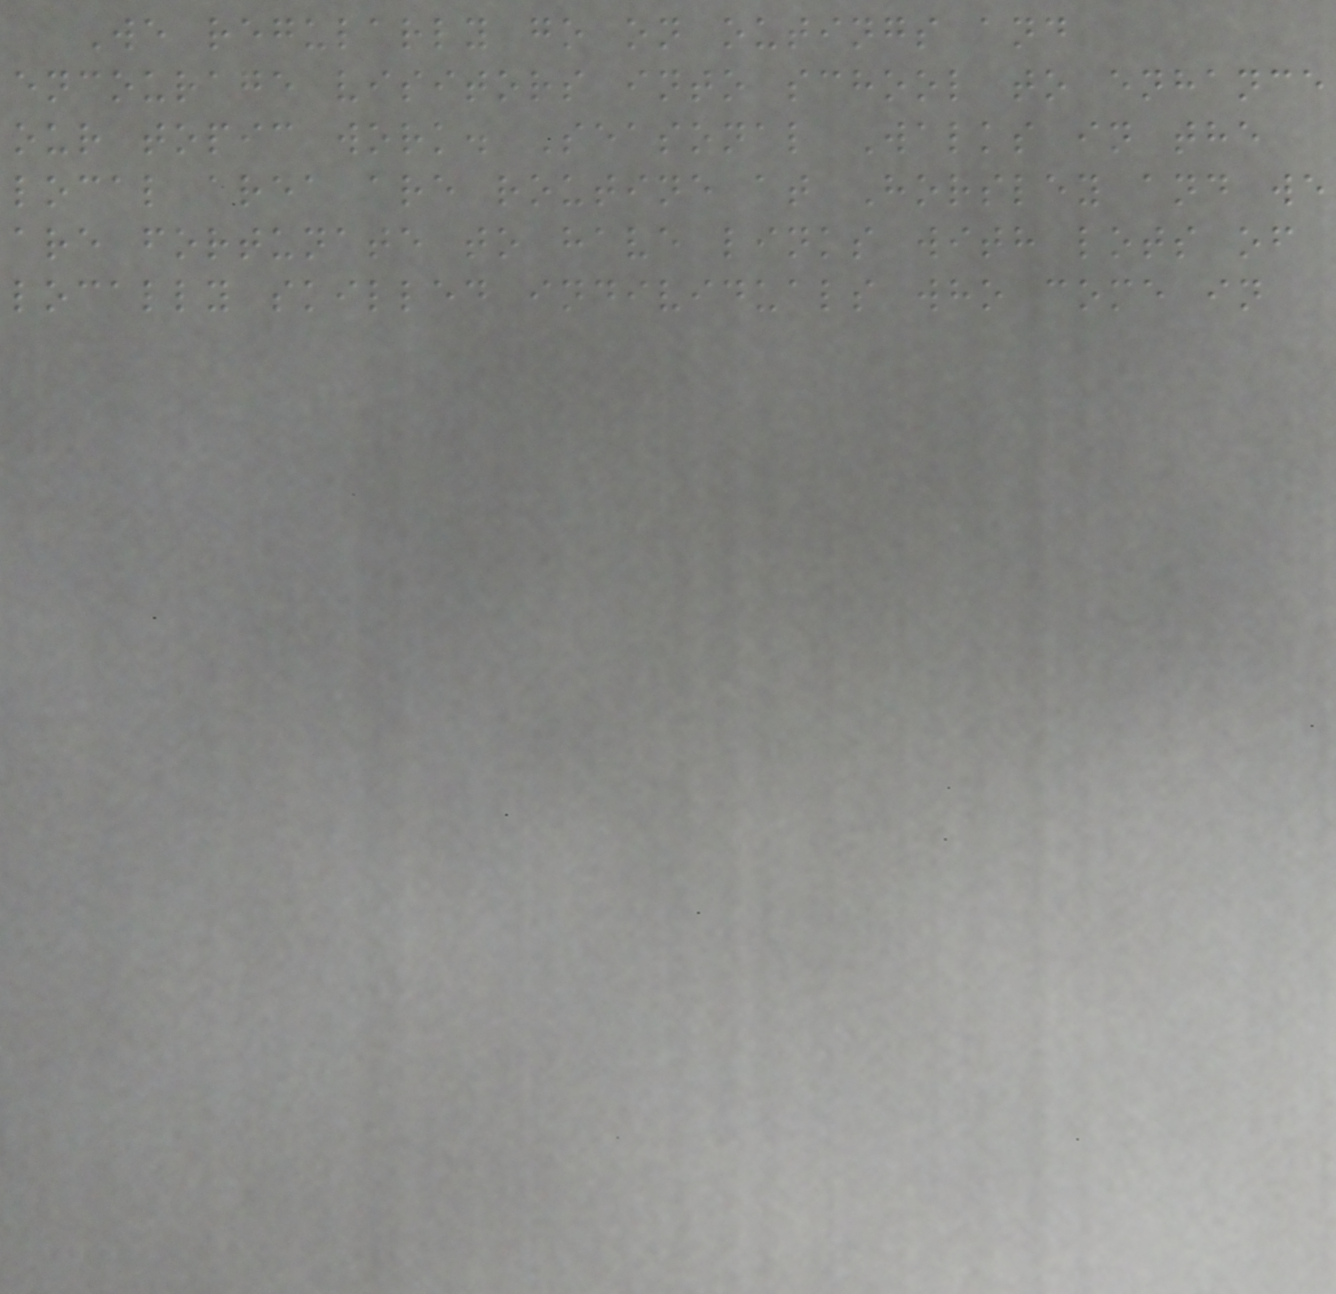We regularly go on outings and
encourage visitors into school to enhance
our topic work. Seasonal Walks in the
local area are routine at Horsley and we
are fortunate to have links with lots of
locally skilled individuals who come in
